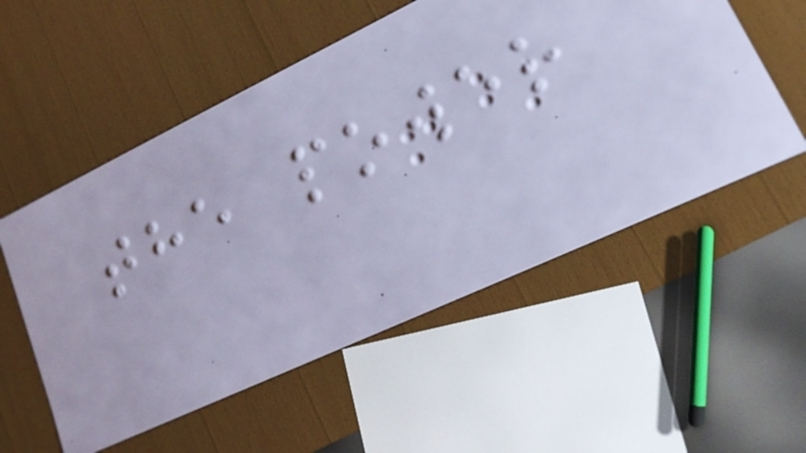the power
